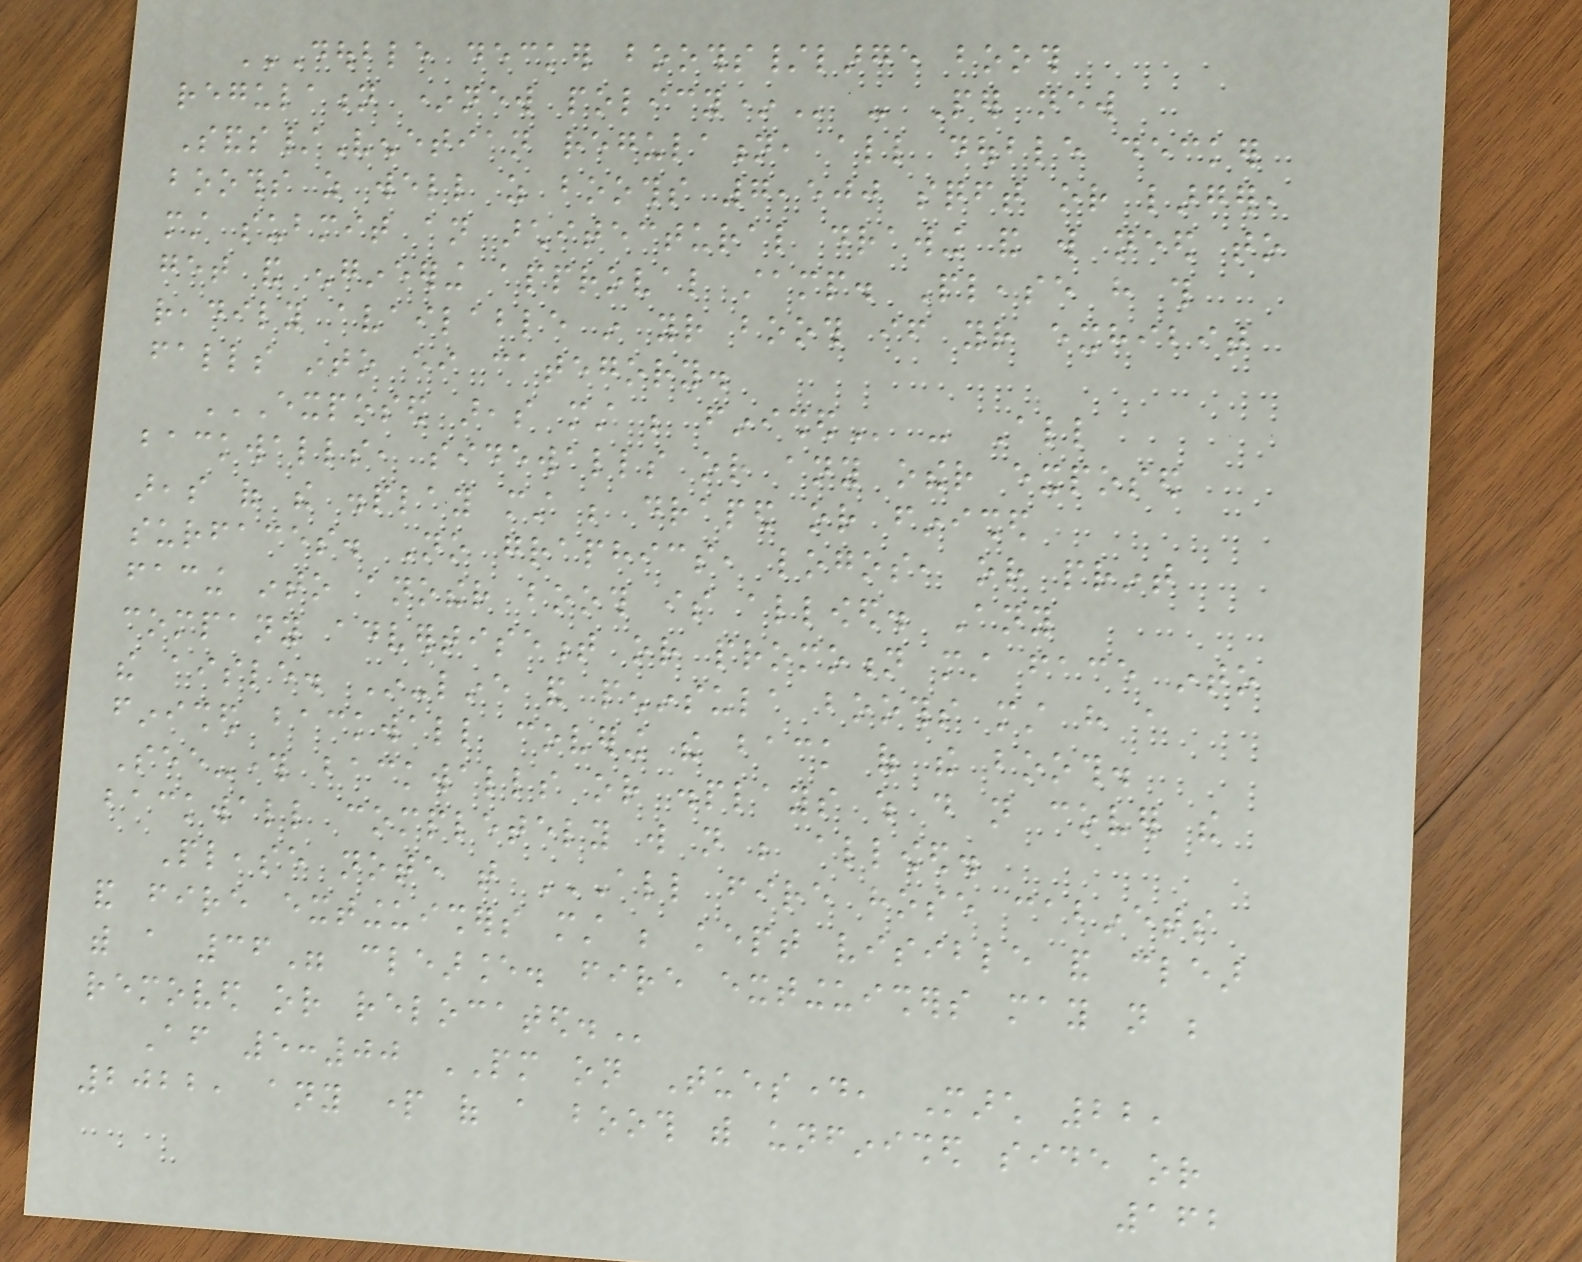DOUBLE DECKER BOOTHS/LARGE BOOTH
REGULATION *NEW POLICY* - Per new
Sands/Venetian regulation, all double decker
booths as well as booths 7,500 sqft or larger,
must submit an architectural drawing and will need to
get and engineering approval stamp. Please have this
readily available in your booth if your exhibit
falls into either category.
EXPOSED AREAS MUST BE FINISHED - All
backwalls, sidewalls or any other exposed
areas of the display must be draped or finished
surfaces. No graphics, logos, or print
facing into another booth is allowed. Any
company advertisement or promotion must face into
the aisle. In-line and peninsula booths must have a
finished backwall covering the back of the booth.
See-through backwalls or displays which do not cover the
backwall completely will not be allowed.
Please note that ALL FIRE HOSE CABINETS
AND FIRE EXTINGUISHERS MUST BE KEPT VISIBLE AND CLEAR
WITH A 36" CLEARANCE. FIRE EXTINGUISHERS MAY NOT BE
REMOVED OR RELOCATED.
After 5:00 PM on Tuesday, March 22,
2022, any part of a booth with unfinished side or
162
